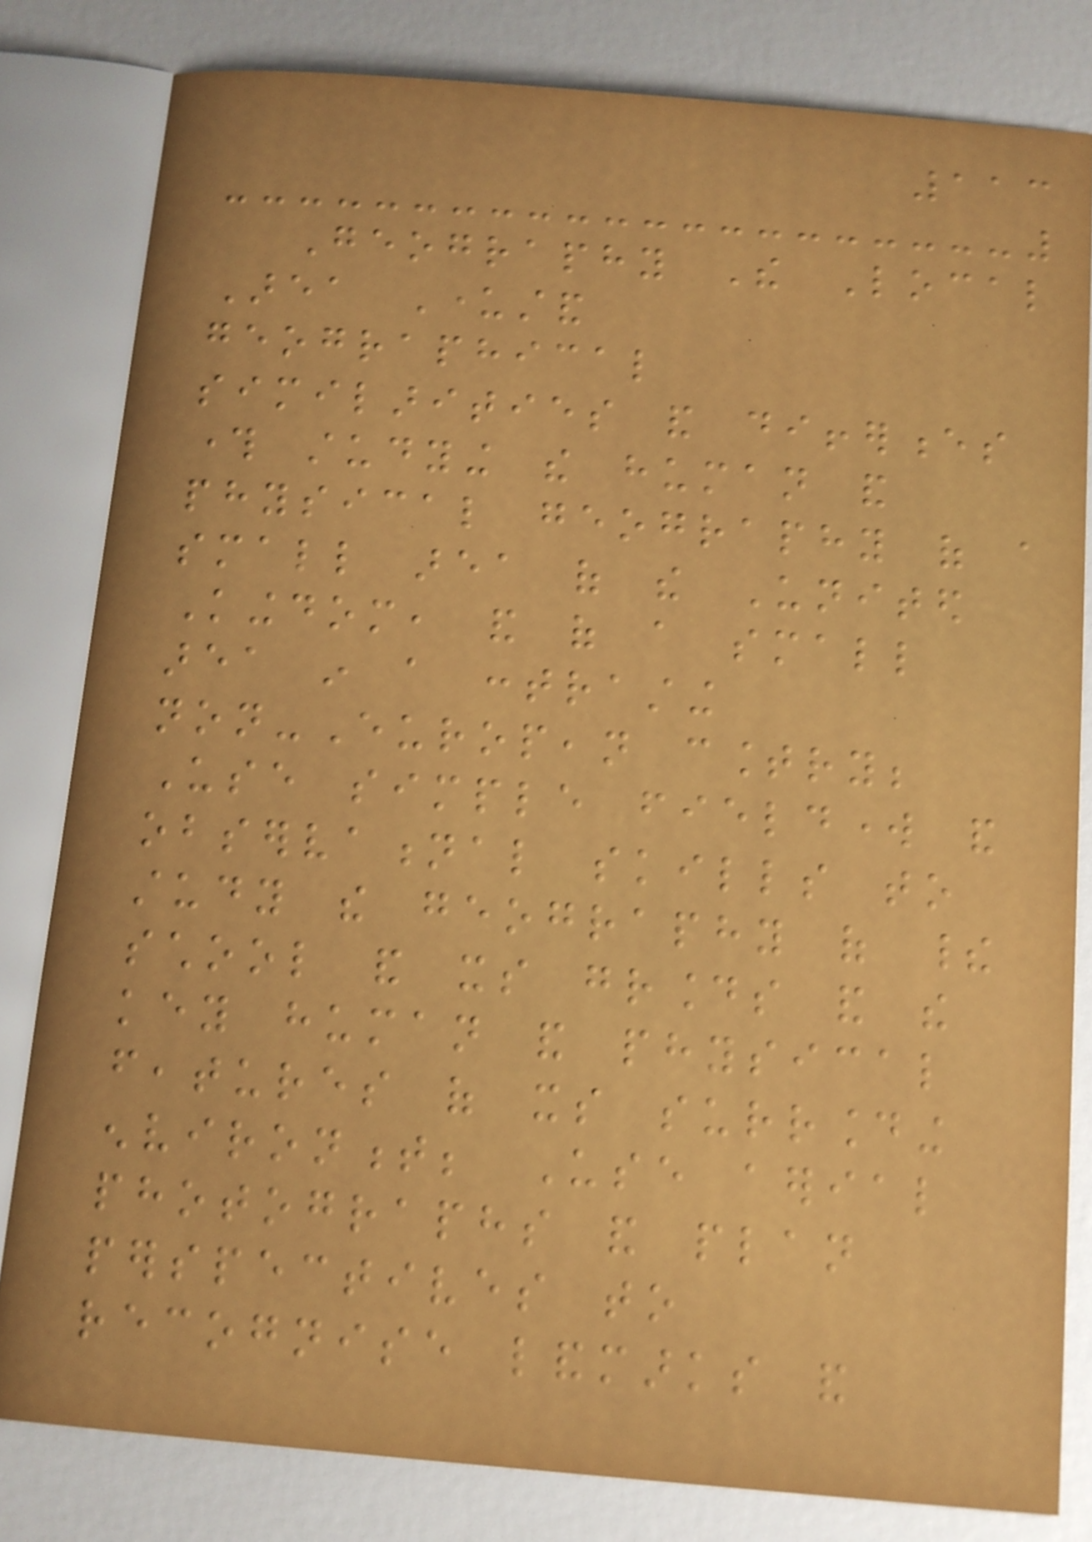113
Geography The Local
Area Understand
geographical
similarities and differences
through studying the human and
physical geography of a
small area of the United
Kingdom, and of a small
area in a contrasting
non-European country;
Use simple fieldwork and
observational skills to
study the geography of their
school and its grounds and the
key human and physical
features of its surrounding
environment; Use aerial
photographs and plan
perspectives to
recognise landmarks and
